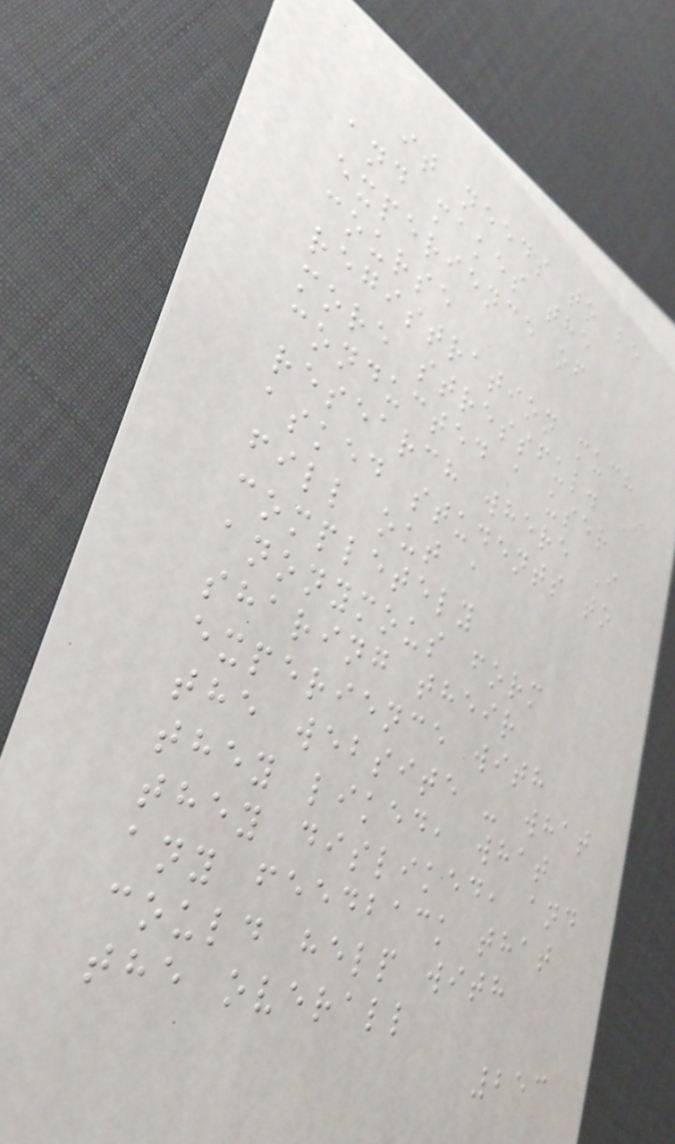it needs to be
and makes the
experience of
course
registration much
more stressful. I
conducted a user
research where I
asked students to
fill out a
completely
anonymous form
sharing their
experience with
the website - what
they liked, what
they disliked, and
any feedback that
could help with
the overall
253
